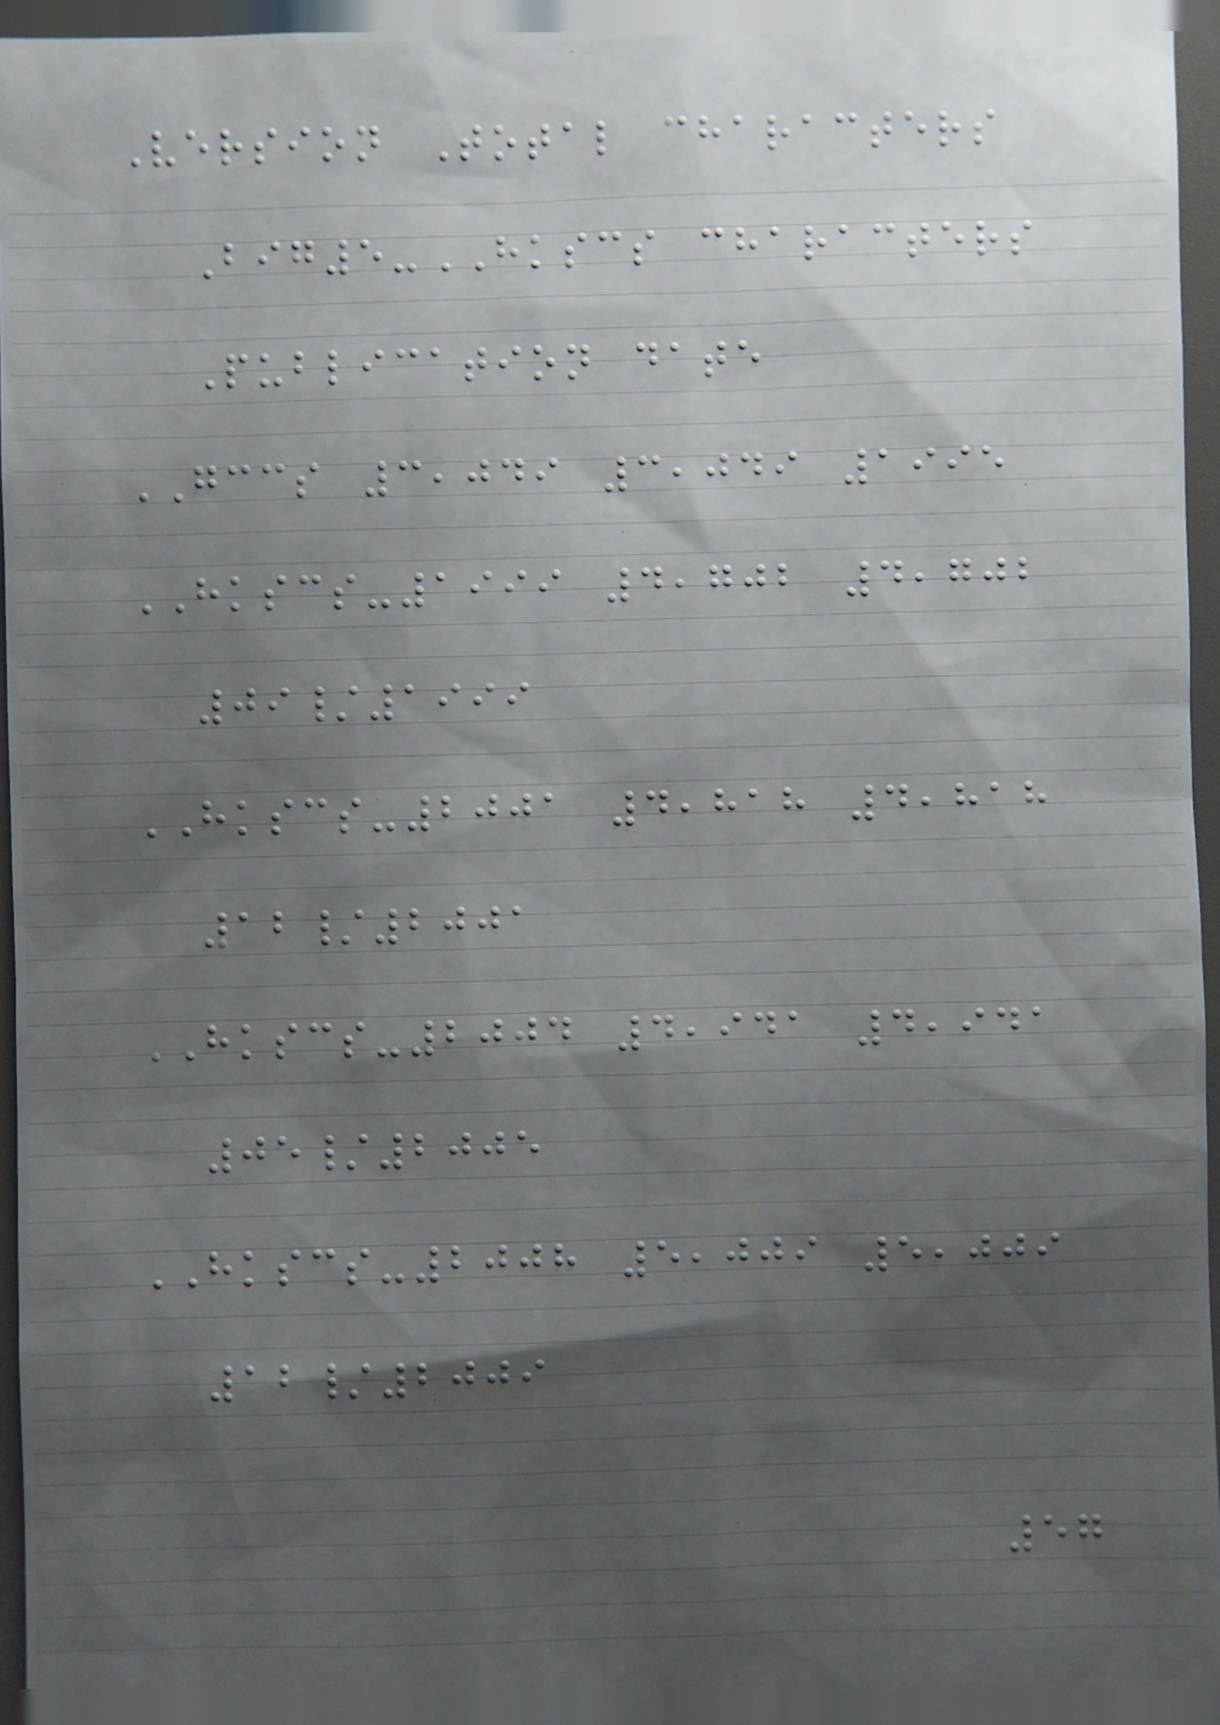Version Total characters
Big5-HKSCS characters
Publication date
GCCS 3,049 3,049 1995
HKSCS-1999 4,702 4,702
09/1999
HKSCS-2001 4,818 4,818
12/2001
HKSCS-2004 4,941 4,941
05/2005
HKSCS-2008 5,009 5,009
12/2009
57
